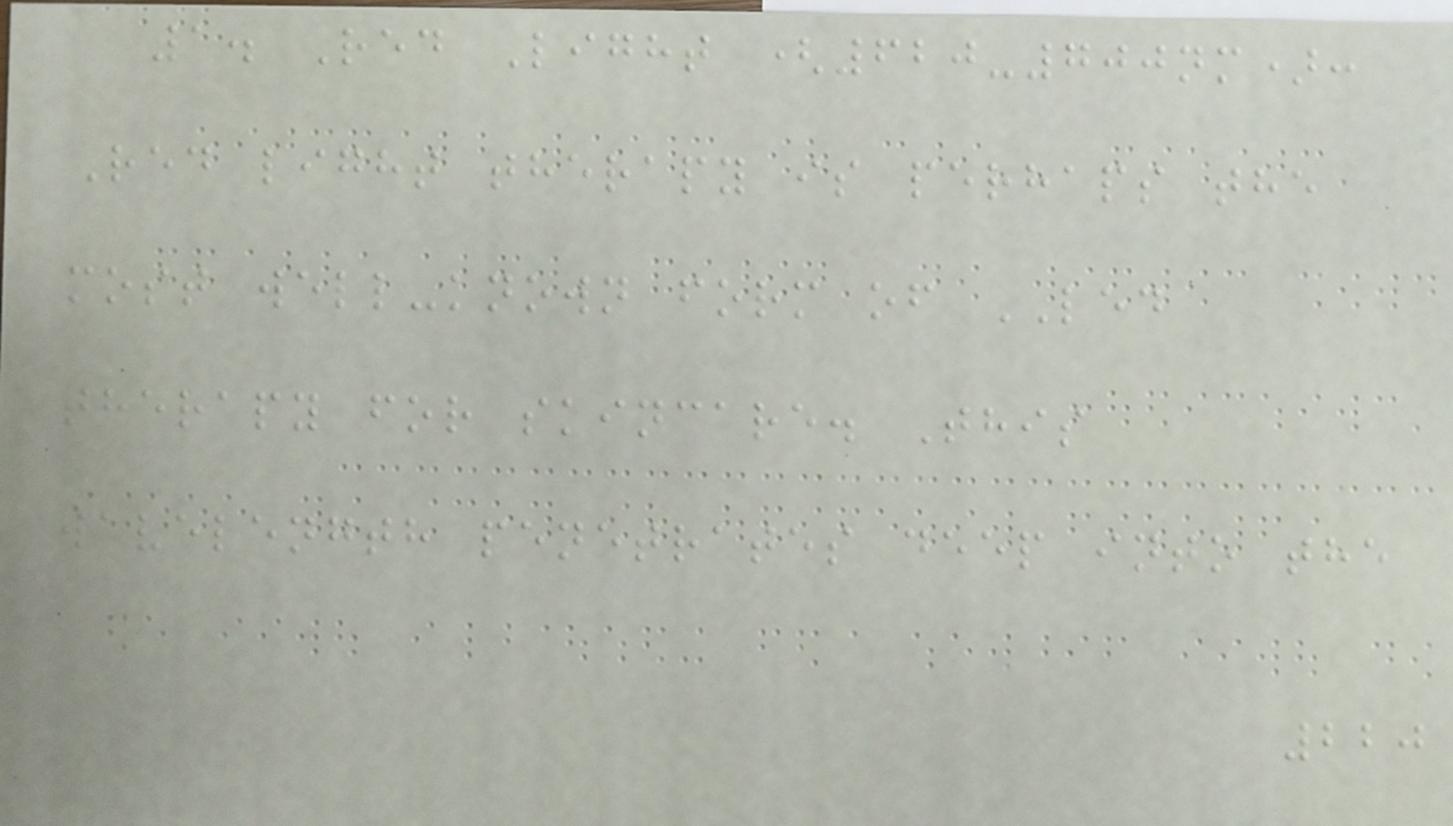1. Red Light (620-700nm):
Red light therapy is perhaps the
most well-known form of LED
therapy for skincare. This
wavelength penetrates deep into the
220
